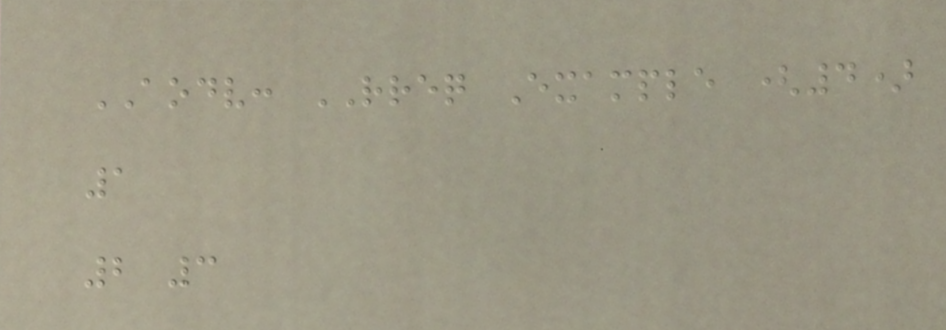AODV: RREQ Example (4)
1
2 3
